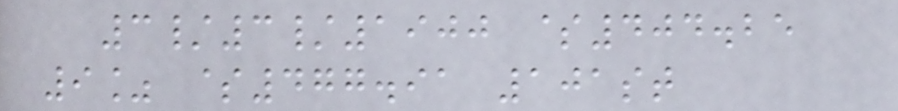3/3/1900 $404.25
9% $477.91 101st
